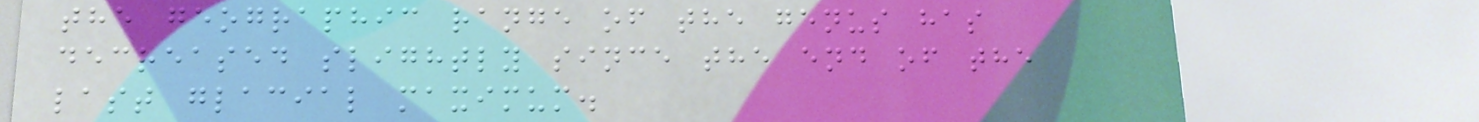the geographic range of the genus has
decreased slightly since the end of the
last glacial maximum.
